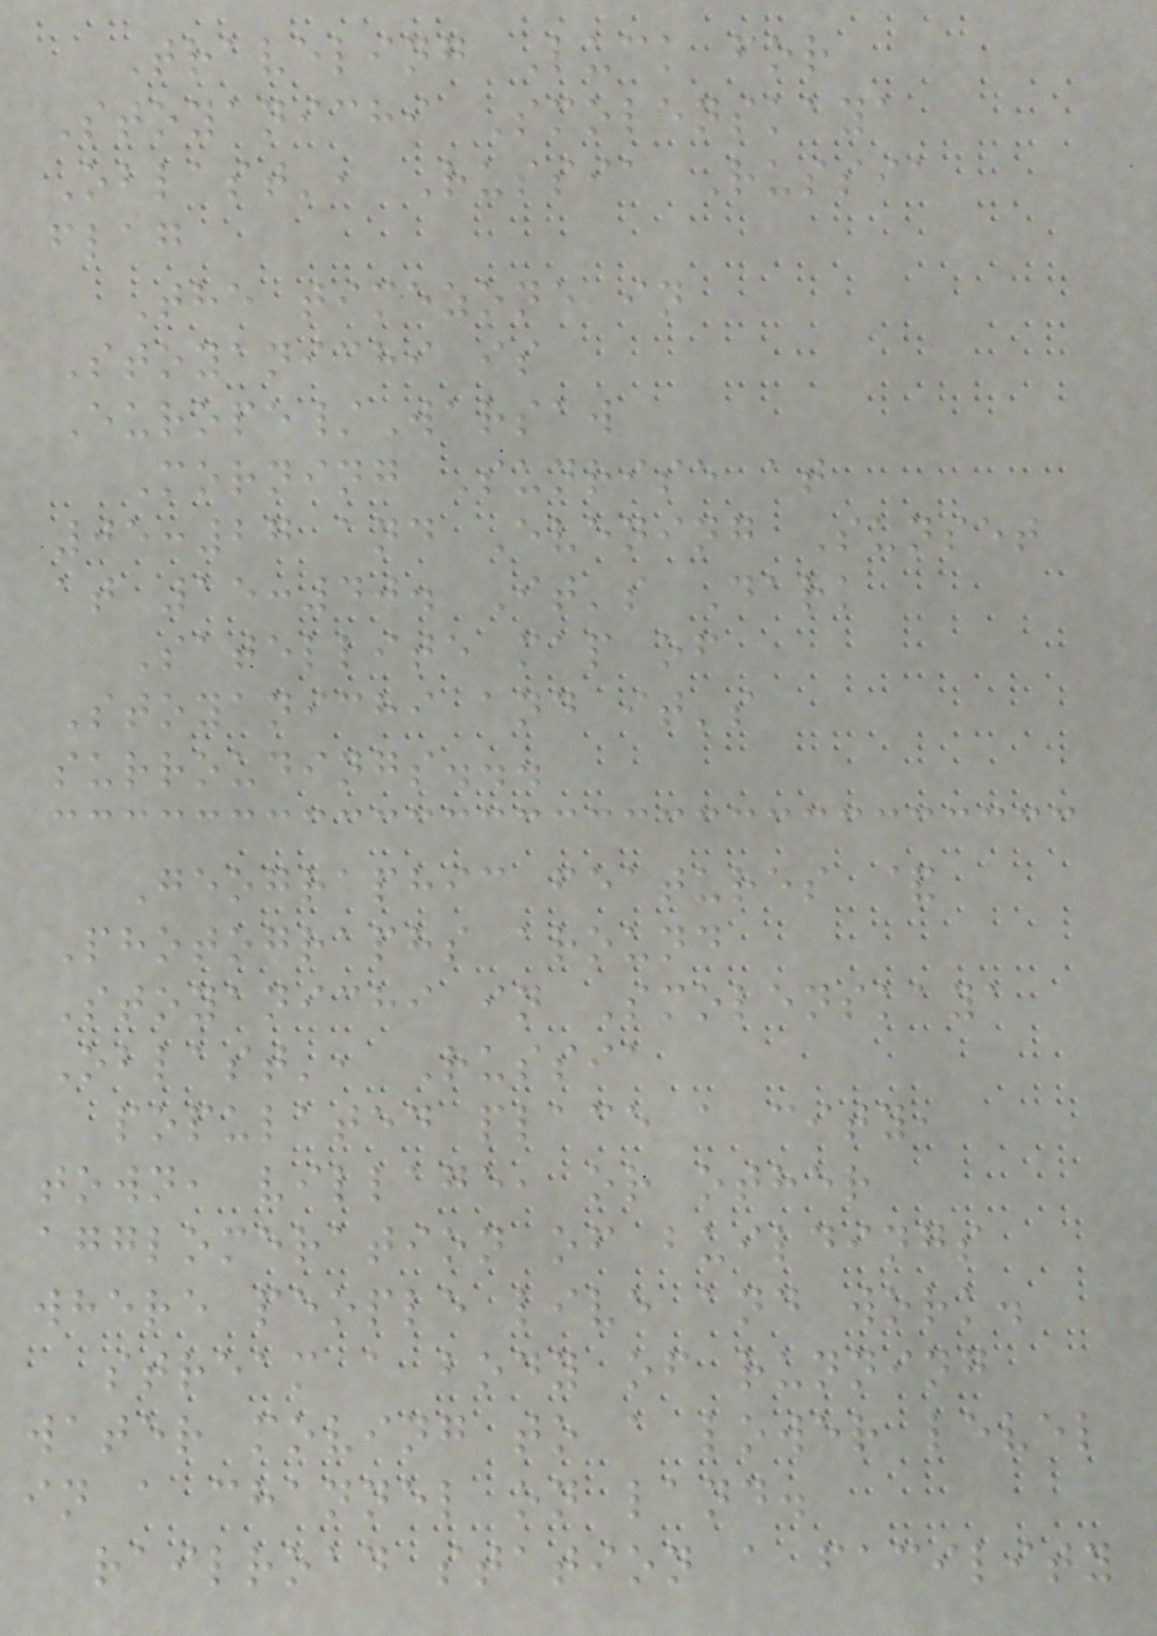Traveling Luck for
Stoyanichi Smolenskaya
Oblast', Russia Russia
flag
The timezone in
Stoyanichi is
Europe/Warsaw
Morning Sunrise at
05:27 and Evening Sunset
at 15:40. It's Dark
Satellite map of
Stoyanichi and it's
surroudings...
Geographic features &
Photographs around
Stoyanichi in Smolenskaya
Oblast', Russia
populated place a city,
town, village, or other
agglomeration of buildings
where people live and work.
stream a body of running
water moving to a lower level
in a channel on land.
railroad station a facility
